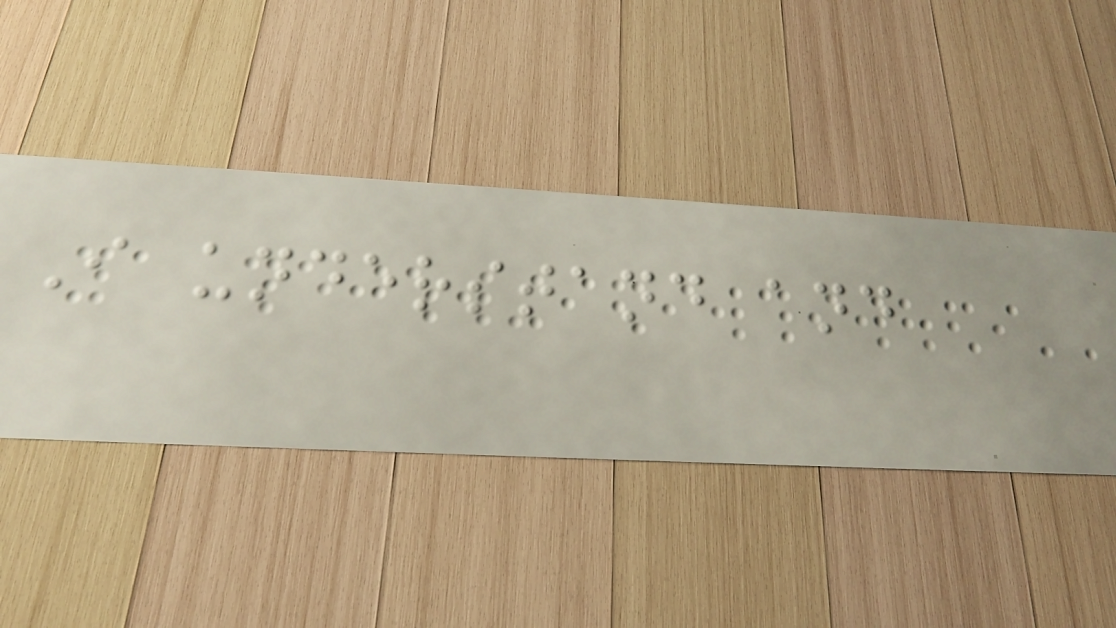I understand and
